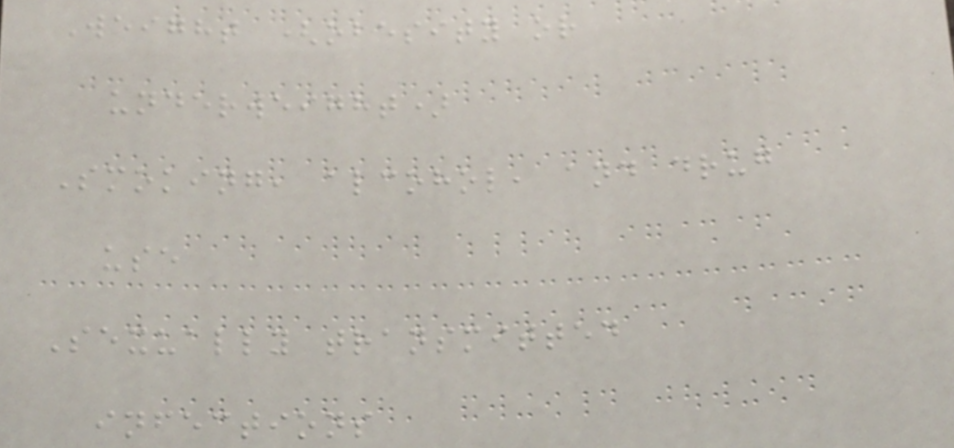Weight (obesity or
underweight)
Smoking, alcohol, and drug
use
Sexually transmitted
infections
